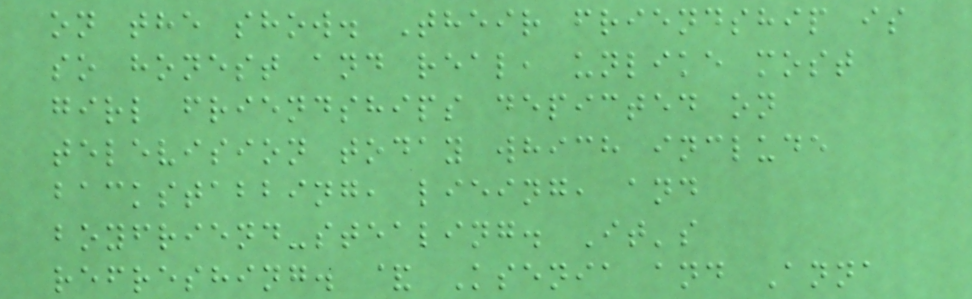on the show. Their friendship is
so honest and real, unlike most
girl friendships depicted on
television today which include
backstabbing, lieing, and
boyfriend-stealing. It's
refreshing. & Ksenia and Anna
